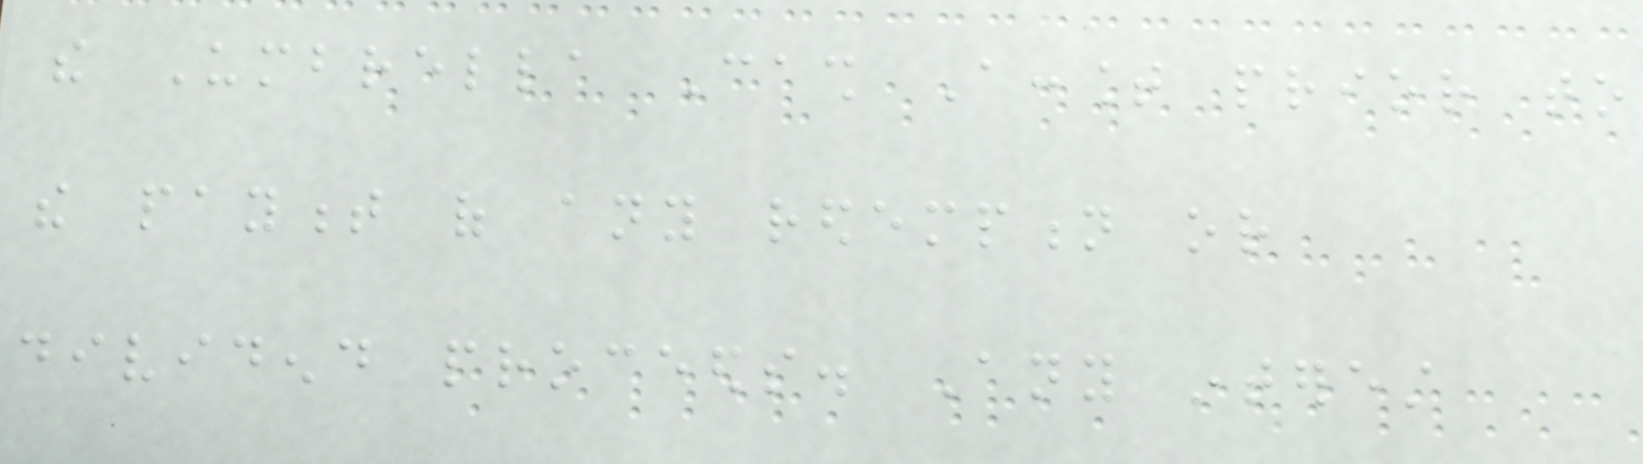the Umbrella Cash Account prior to
the payment of any redemption or
dividend proceeds. Any interest
